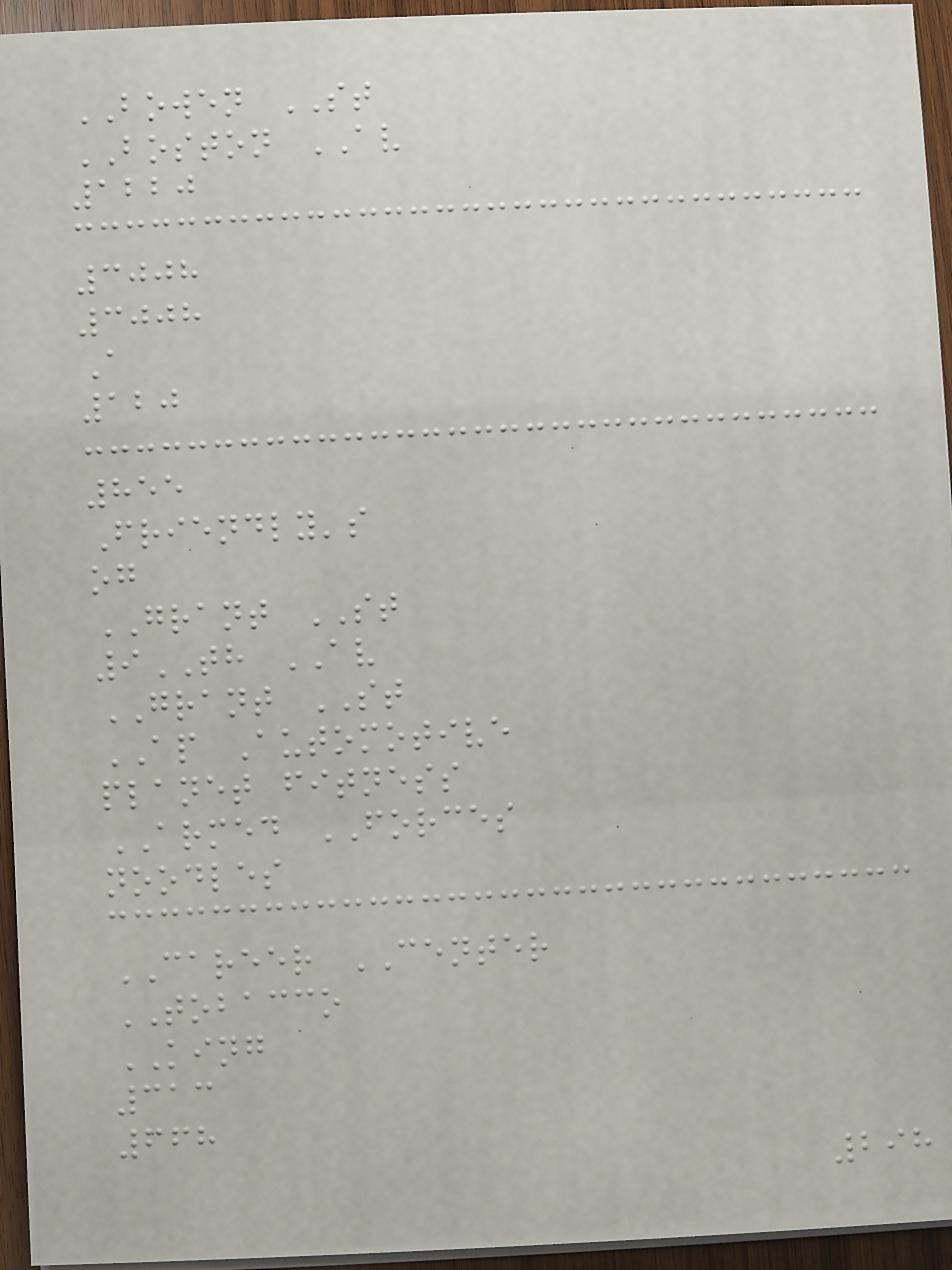BOWEN ST
BOSTON AV
1220
3008
3008
A
120
855
Friendly's
og
GRANT ST
9TH AV
GRANT ST
AP Automotive
planet fitness
ARMED FORCES
noodles
CAREER CENTER
TOBACCO
KING
313
668
298
